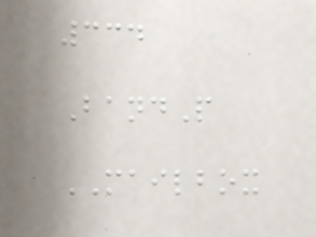334
BandP
MAILBOX
